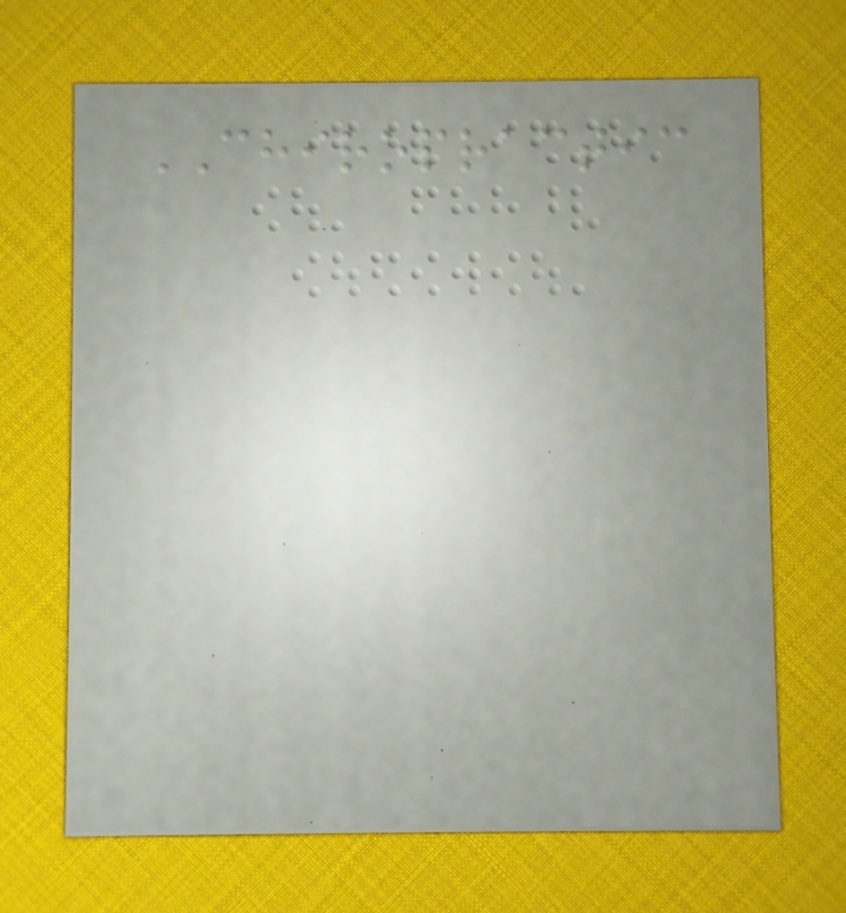CHIROPRACTIC
